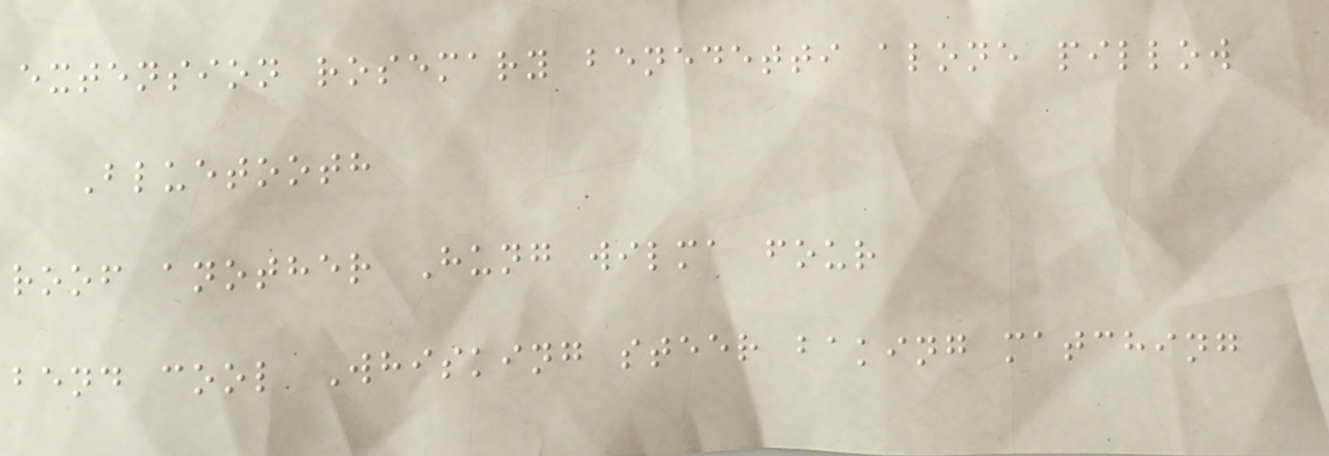extension rosemary benedetti alone pillow
Bluetooth
roof another Hung wilma four
bend cool Whisking steer baking matching
